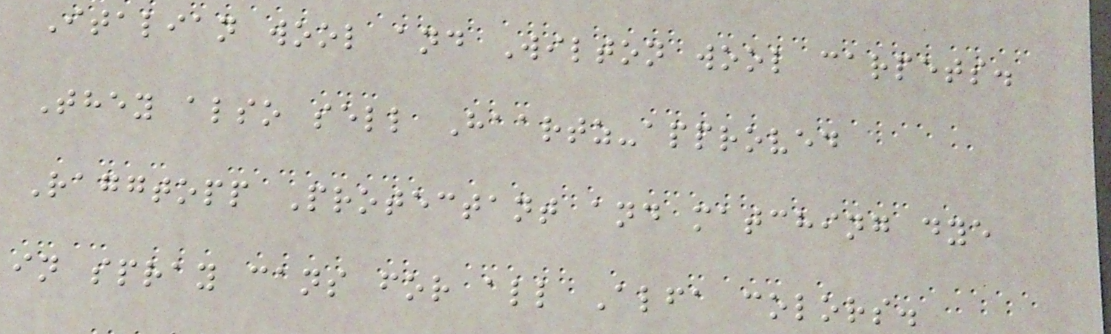Italian wool and Wilton wool carpets.
They also sell Haartz-approved
Raggtopp Protectant and matching dye
in spray cans for all Alfa colors.
